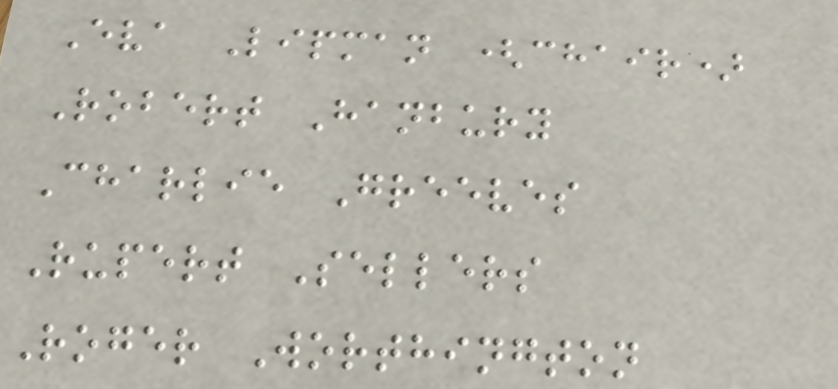Eva Lipman (chair)
Robert Hanbury
Charlie Greeves
Rupert Sellers
Roger Worthington
